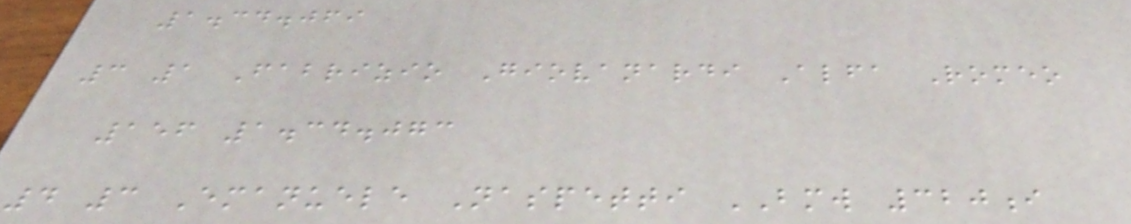1.34.069
3 1 Fabrizio Giovanardi Alfa Romeo
156 1.34.073
4 3 Emanuele Naspetti BMW 320i
